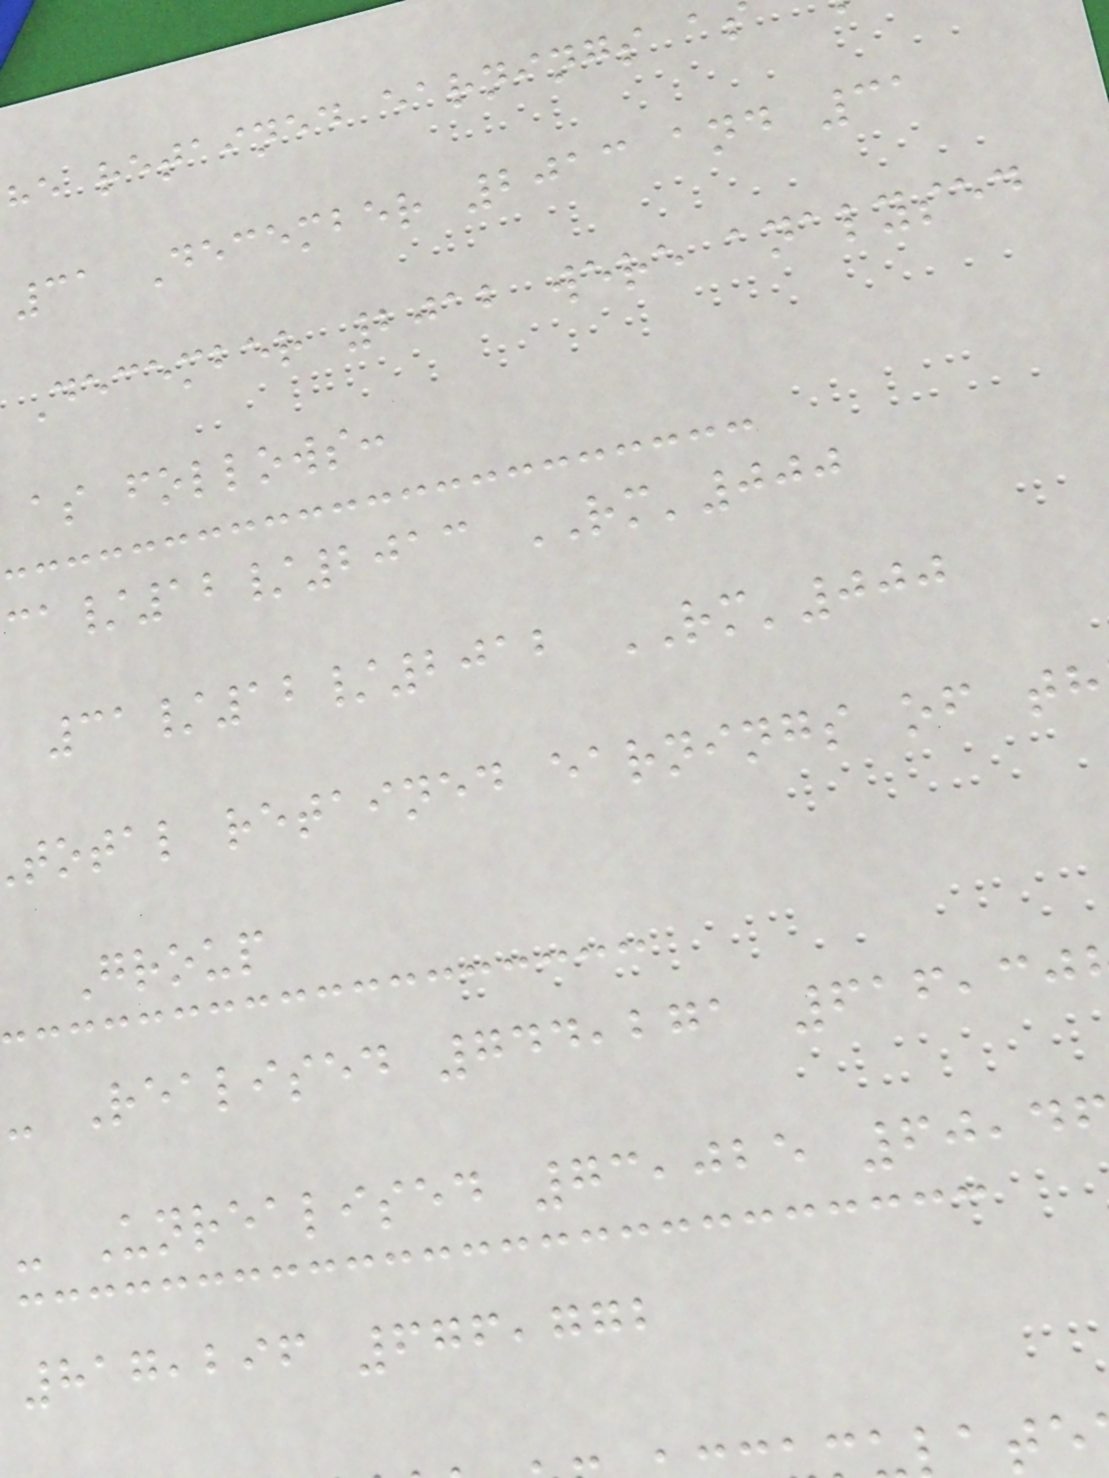he retained earnings a
31 December 2013 and 31
December 2012 were analysed
as follows:
/12/2013 RM'000
31/12/2012 RM'000
total retained earnings of th
Group
- Realised 744,271 616,30
- Unrealised 73,025 60,4
817,296 676,772
